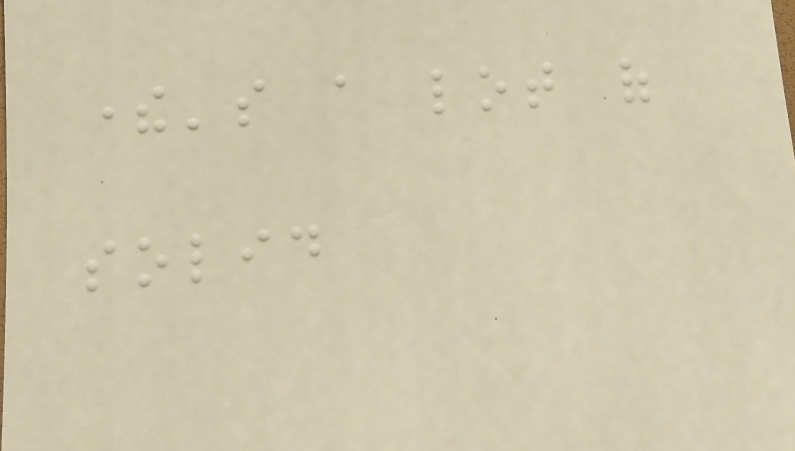there's a lot of
solid
